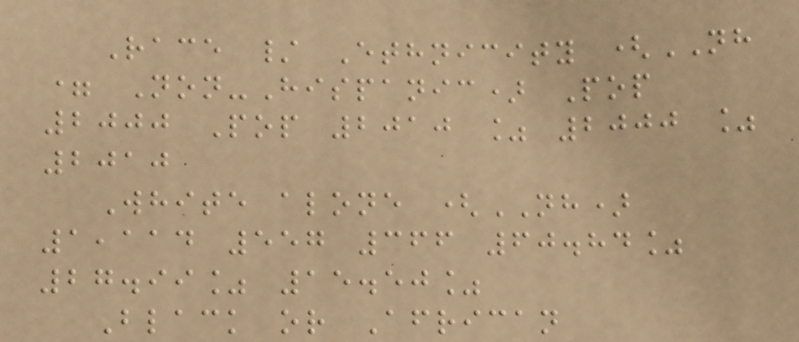Race / Ethnicity (NH
= Non-Hispanic) Pop
2000 Pop 2010 % 2000 %
2010
White alone (NH)
1,114 557 366 60.84%
27.99% 15.50%
Black or African
